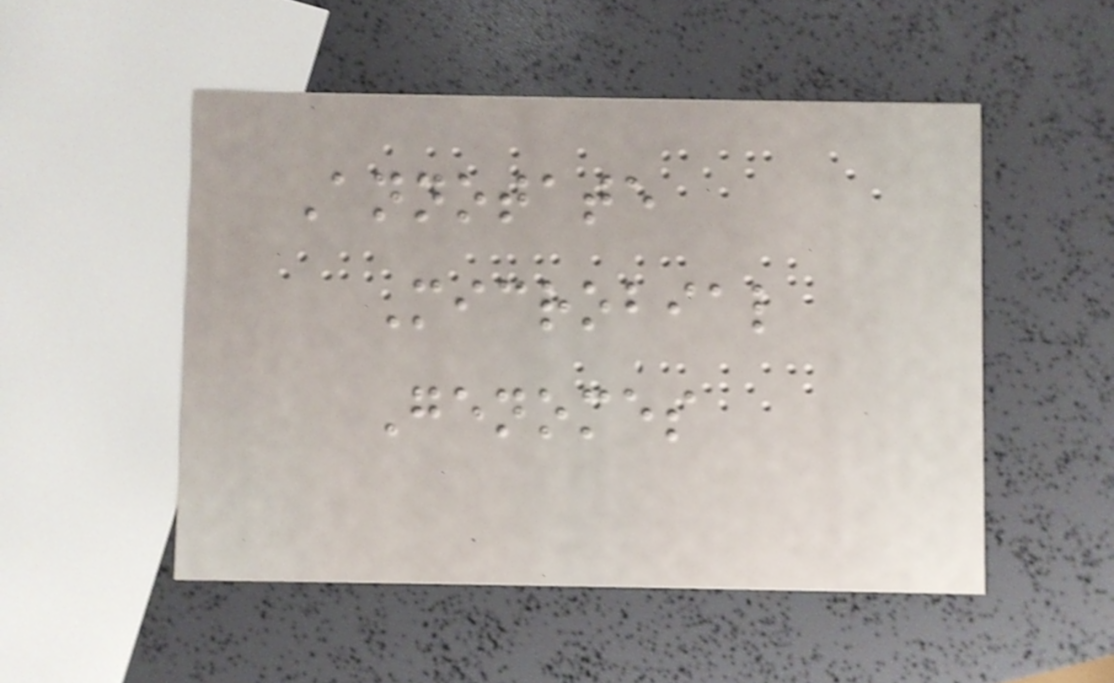Annotate
Microbial
Genomes
